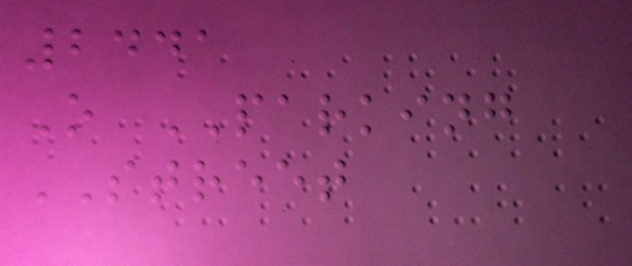2441
O PARKING
STREET
